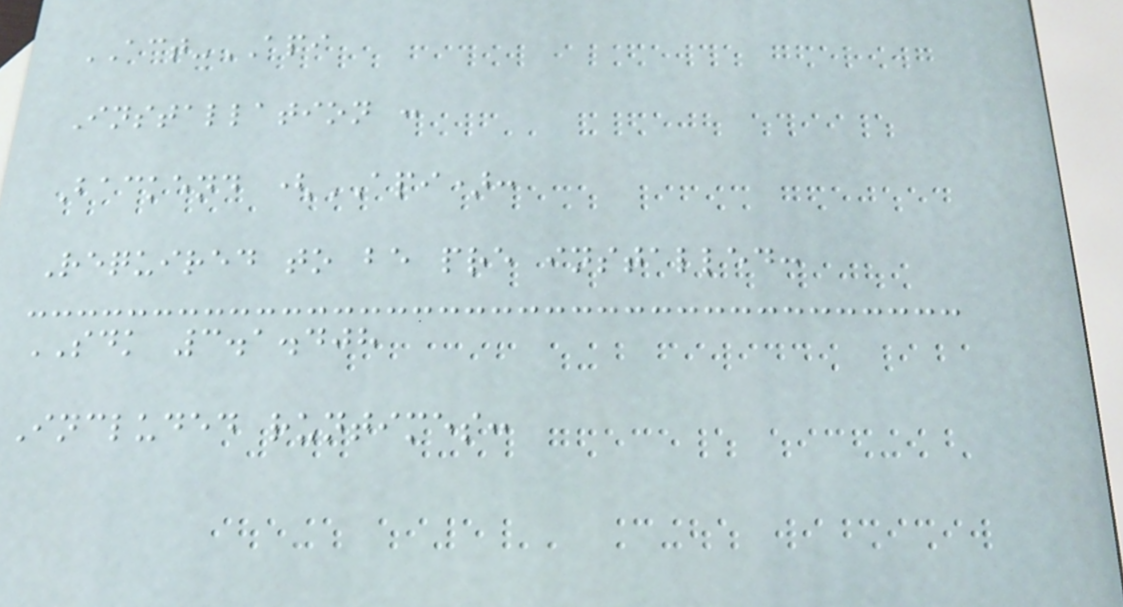ACT-API
Installation :
Backend (API):
Required to be pre installed:
SDK 3.1.408
Included runtimes:
